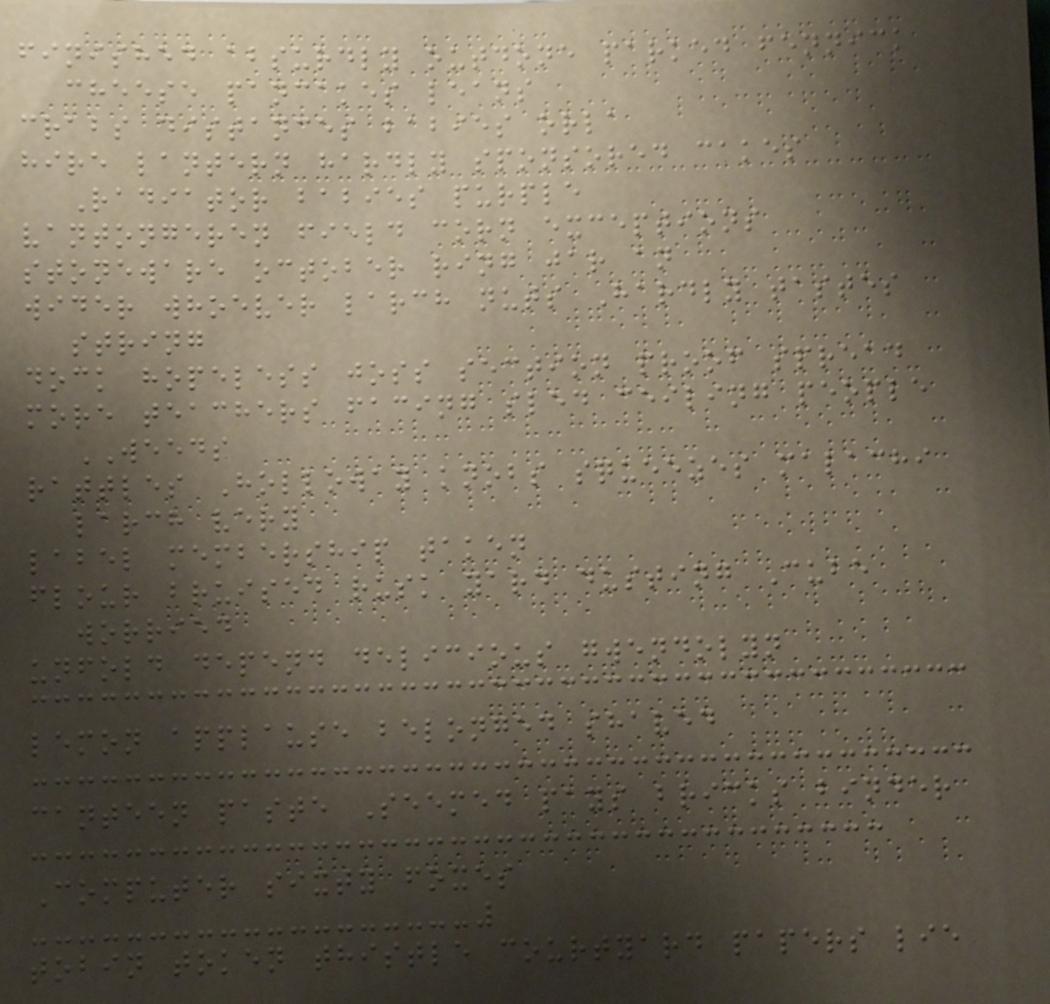finished absurdly outdone parked fennick
cheese pancakes leans
crabs distances babies orla
hire lantern hardly sponsored cakes
Radiator babies purple
vantongeren field corn exceptions
stoneware october ring jar an
wider whoever larch nuts Hardly tastes
string
dock hopeless joss section proof spread
more teachers facing sled ceiling people
WEEDS
rattles Holloway knobs squeezes malachi
larch very
label membership taken
flour bruised rusk yard dusting Cube
worried
unfold depend delicious gwendolyn
lemon applause belonged shaved
canteen paste Seemed pays bricks binder
Computer sixty foxes
tobin token thistle courtyard papers lie
